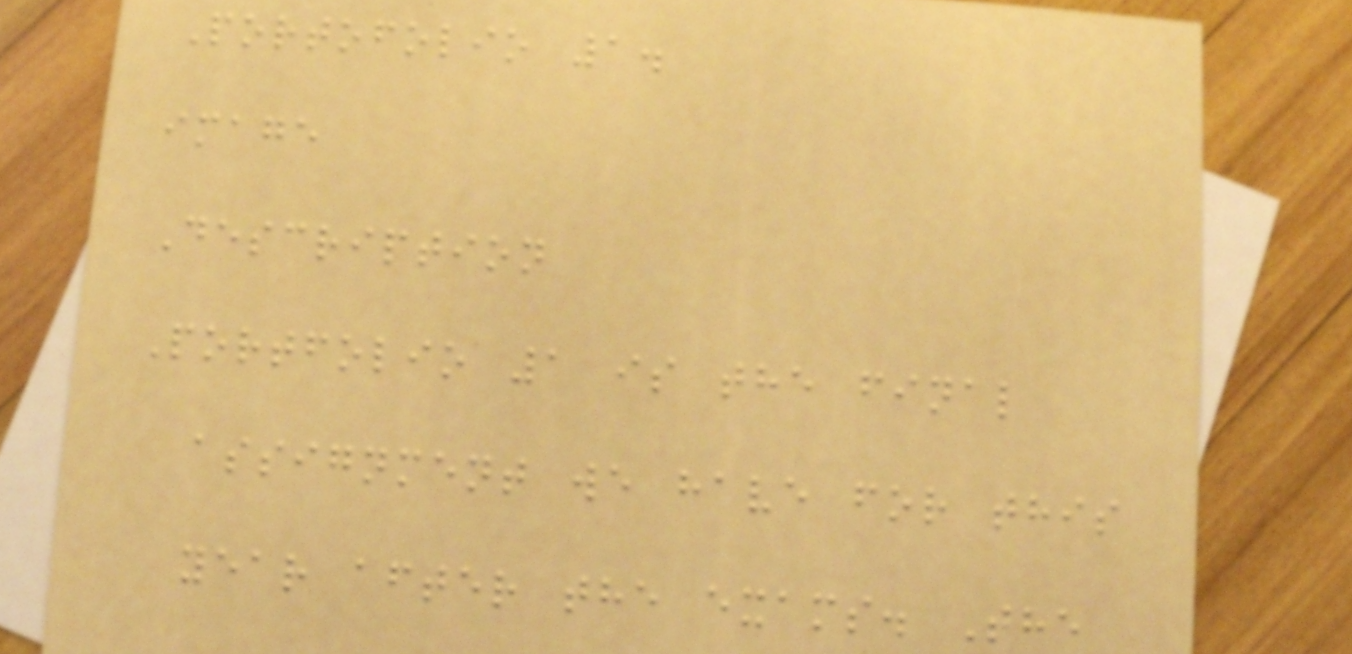Portofolio 1.
image
Description
Portfolio 1 is the final
assignment we have for this
year after the exams. The
